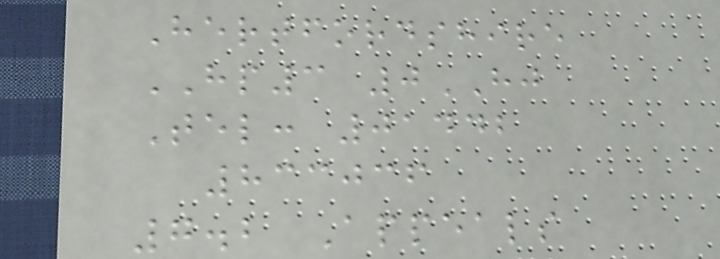Hertfordshire
HP3 0HJ
Tel: 01442
833036
7.2 Appeals
